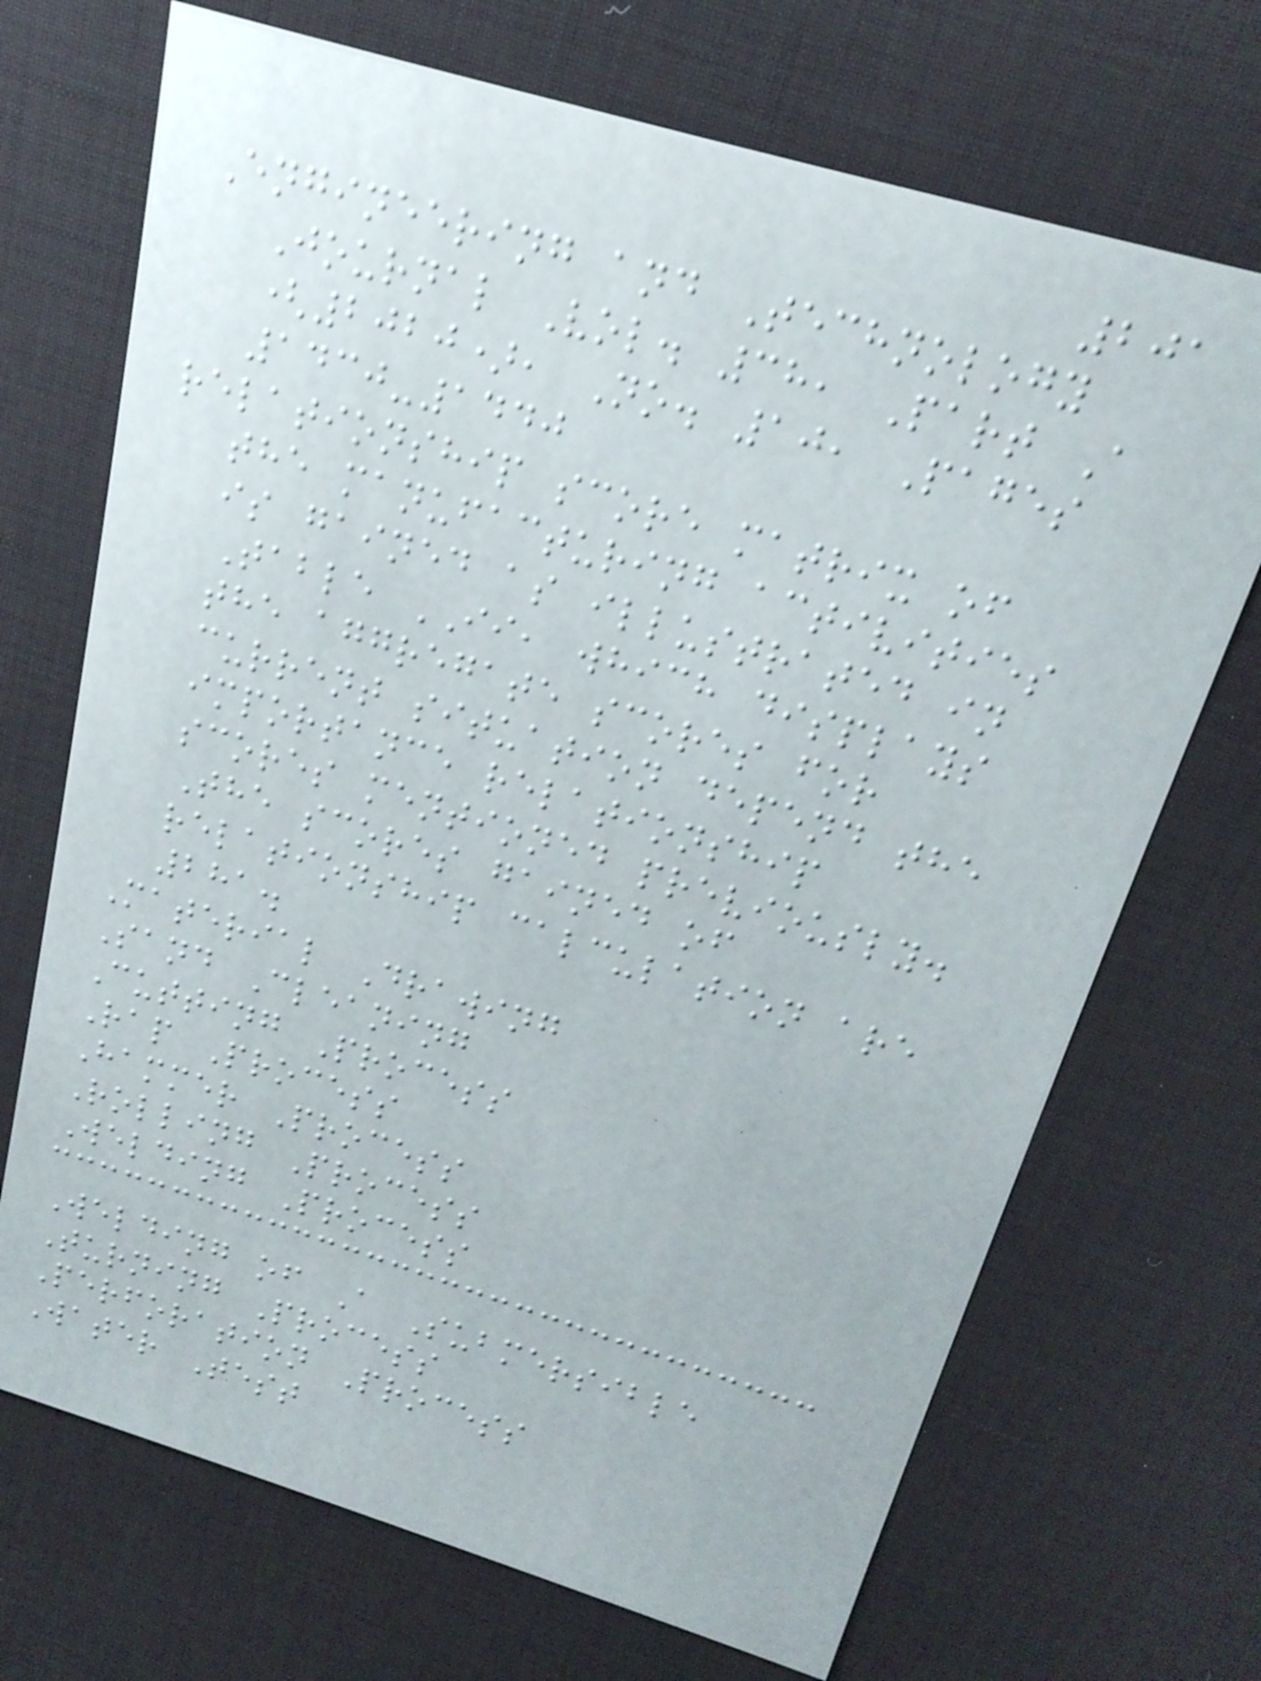201
Engineering and Technology
Journal Vol. 38, Part A
(2020), No. 10, Pages
1430-1440
relationship score matrix of
the manufacturing activities
is gained as illustrated in
Table II, which displays
the aggregate scores for
current situation depend the
importance relationship
scores mentioned previously.
The scores gained of
relationship calculation are
281.
Material Drawing
Sand Cleaning
Cutting Process
Rap Process
Hammer Process
Rolling Process
Welding Process
Welding of A Submersible
Turning Process
Perforation Process
Water Test
